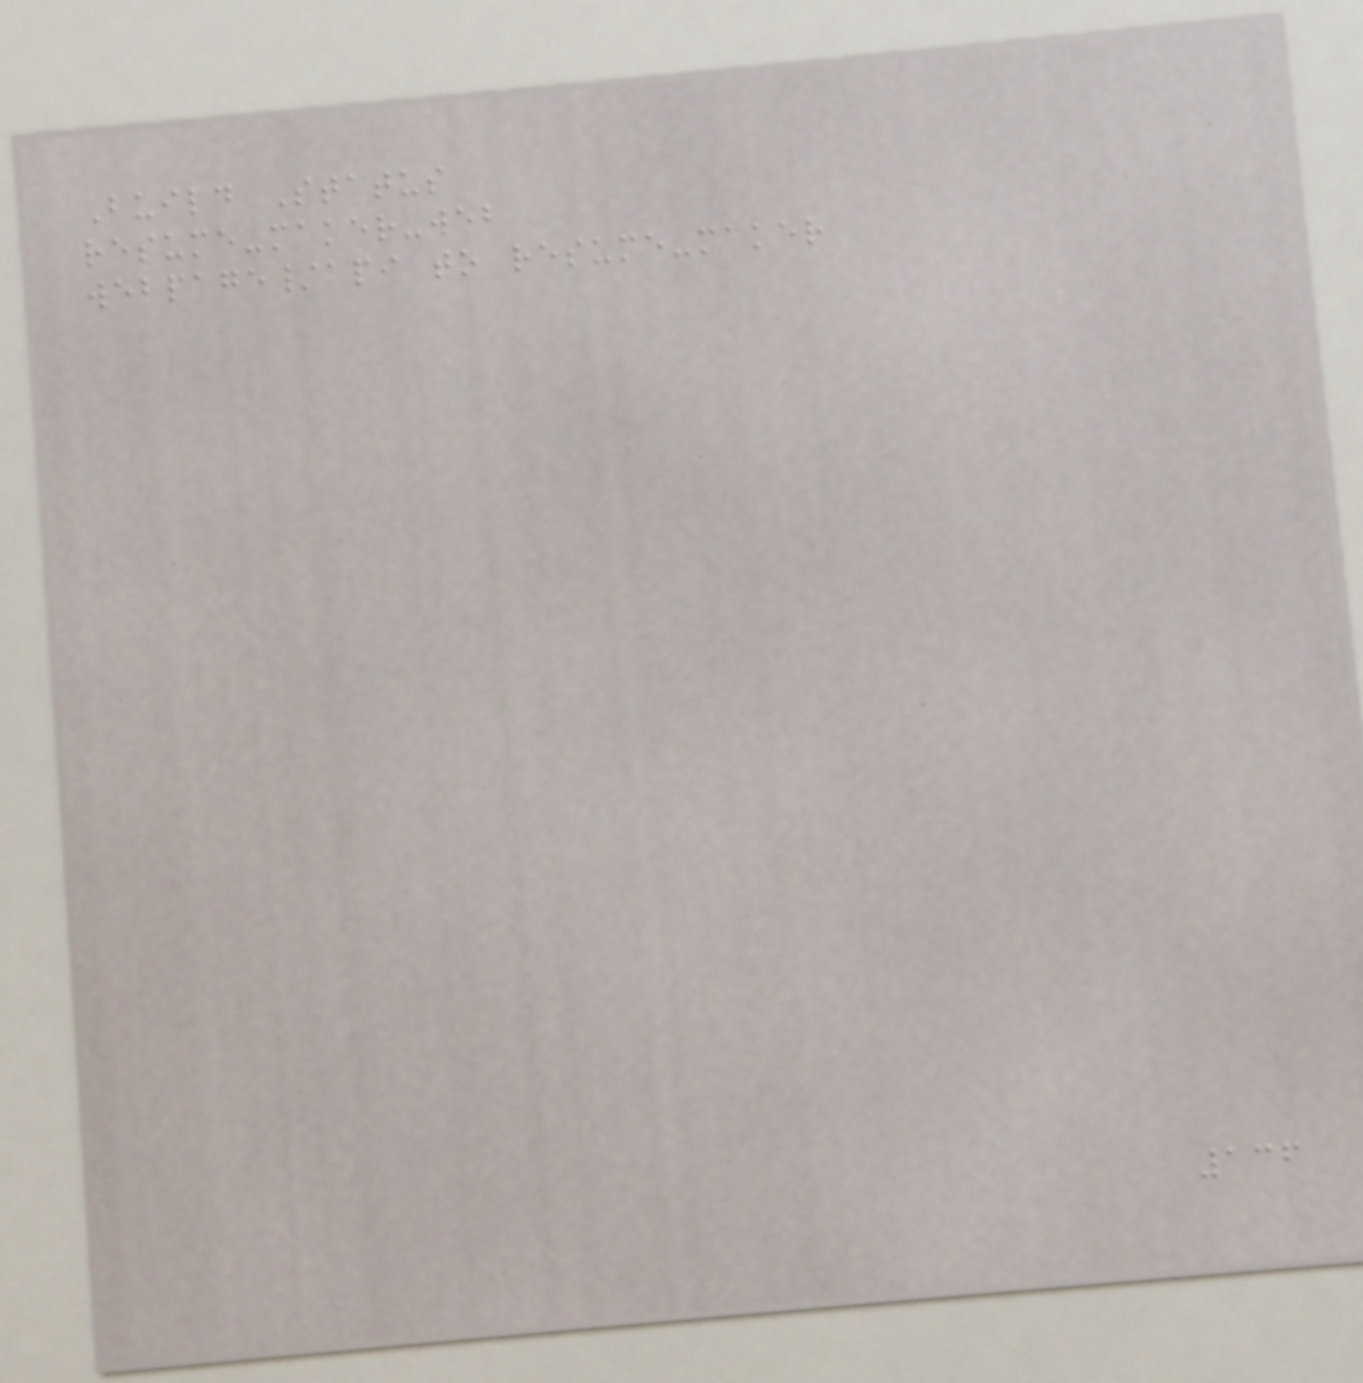Build Status
resume-maker-web
webpage/api to resume-maker
136
